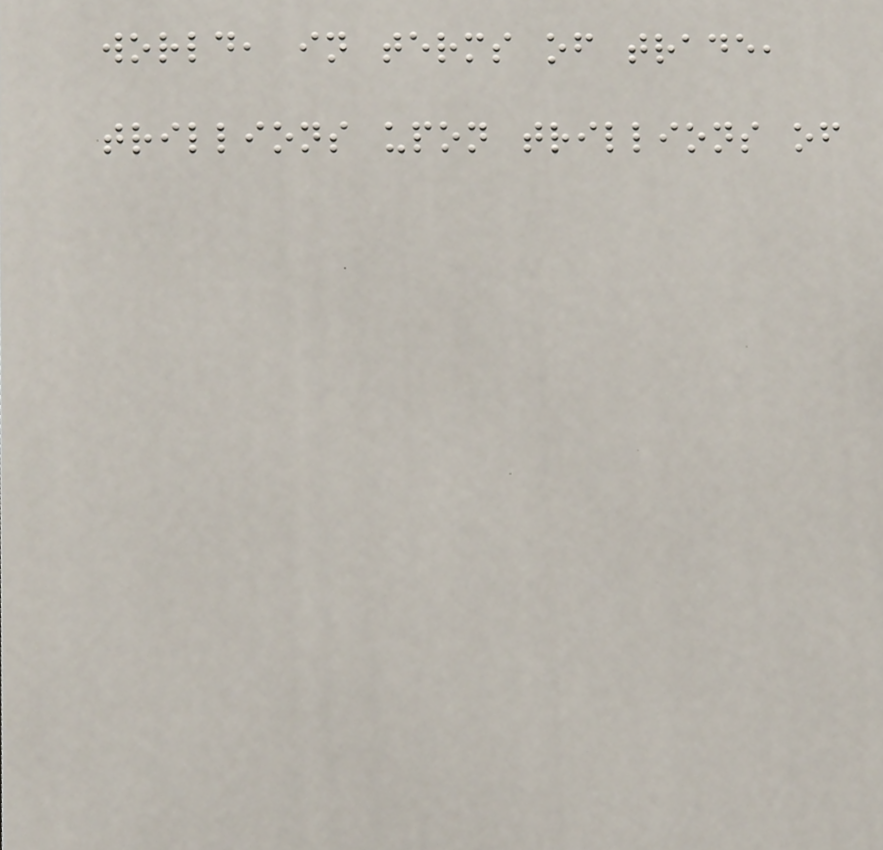world, in terms of trade,
trillions upon trillions of
